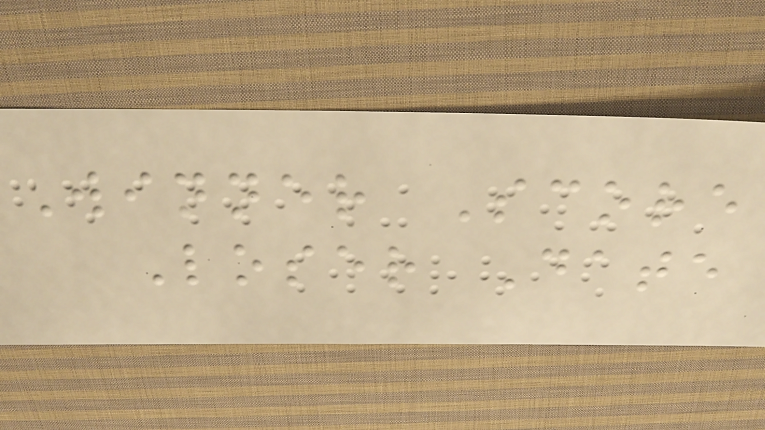Winner Score
Loser Date
